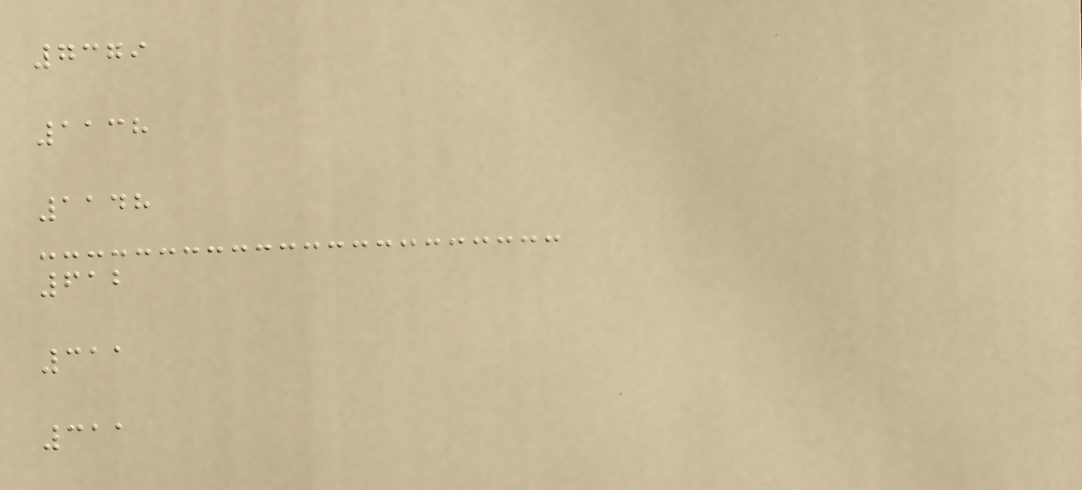7379
1138
1148
612
311
311
